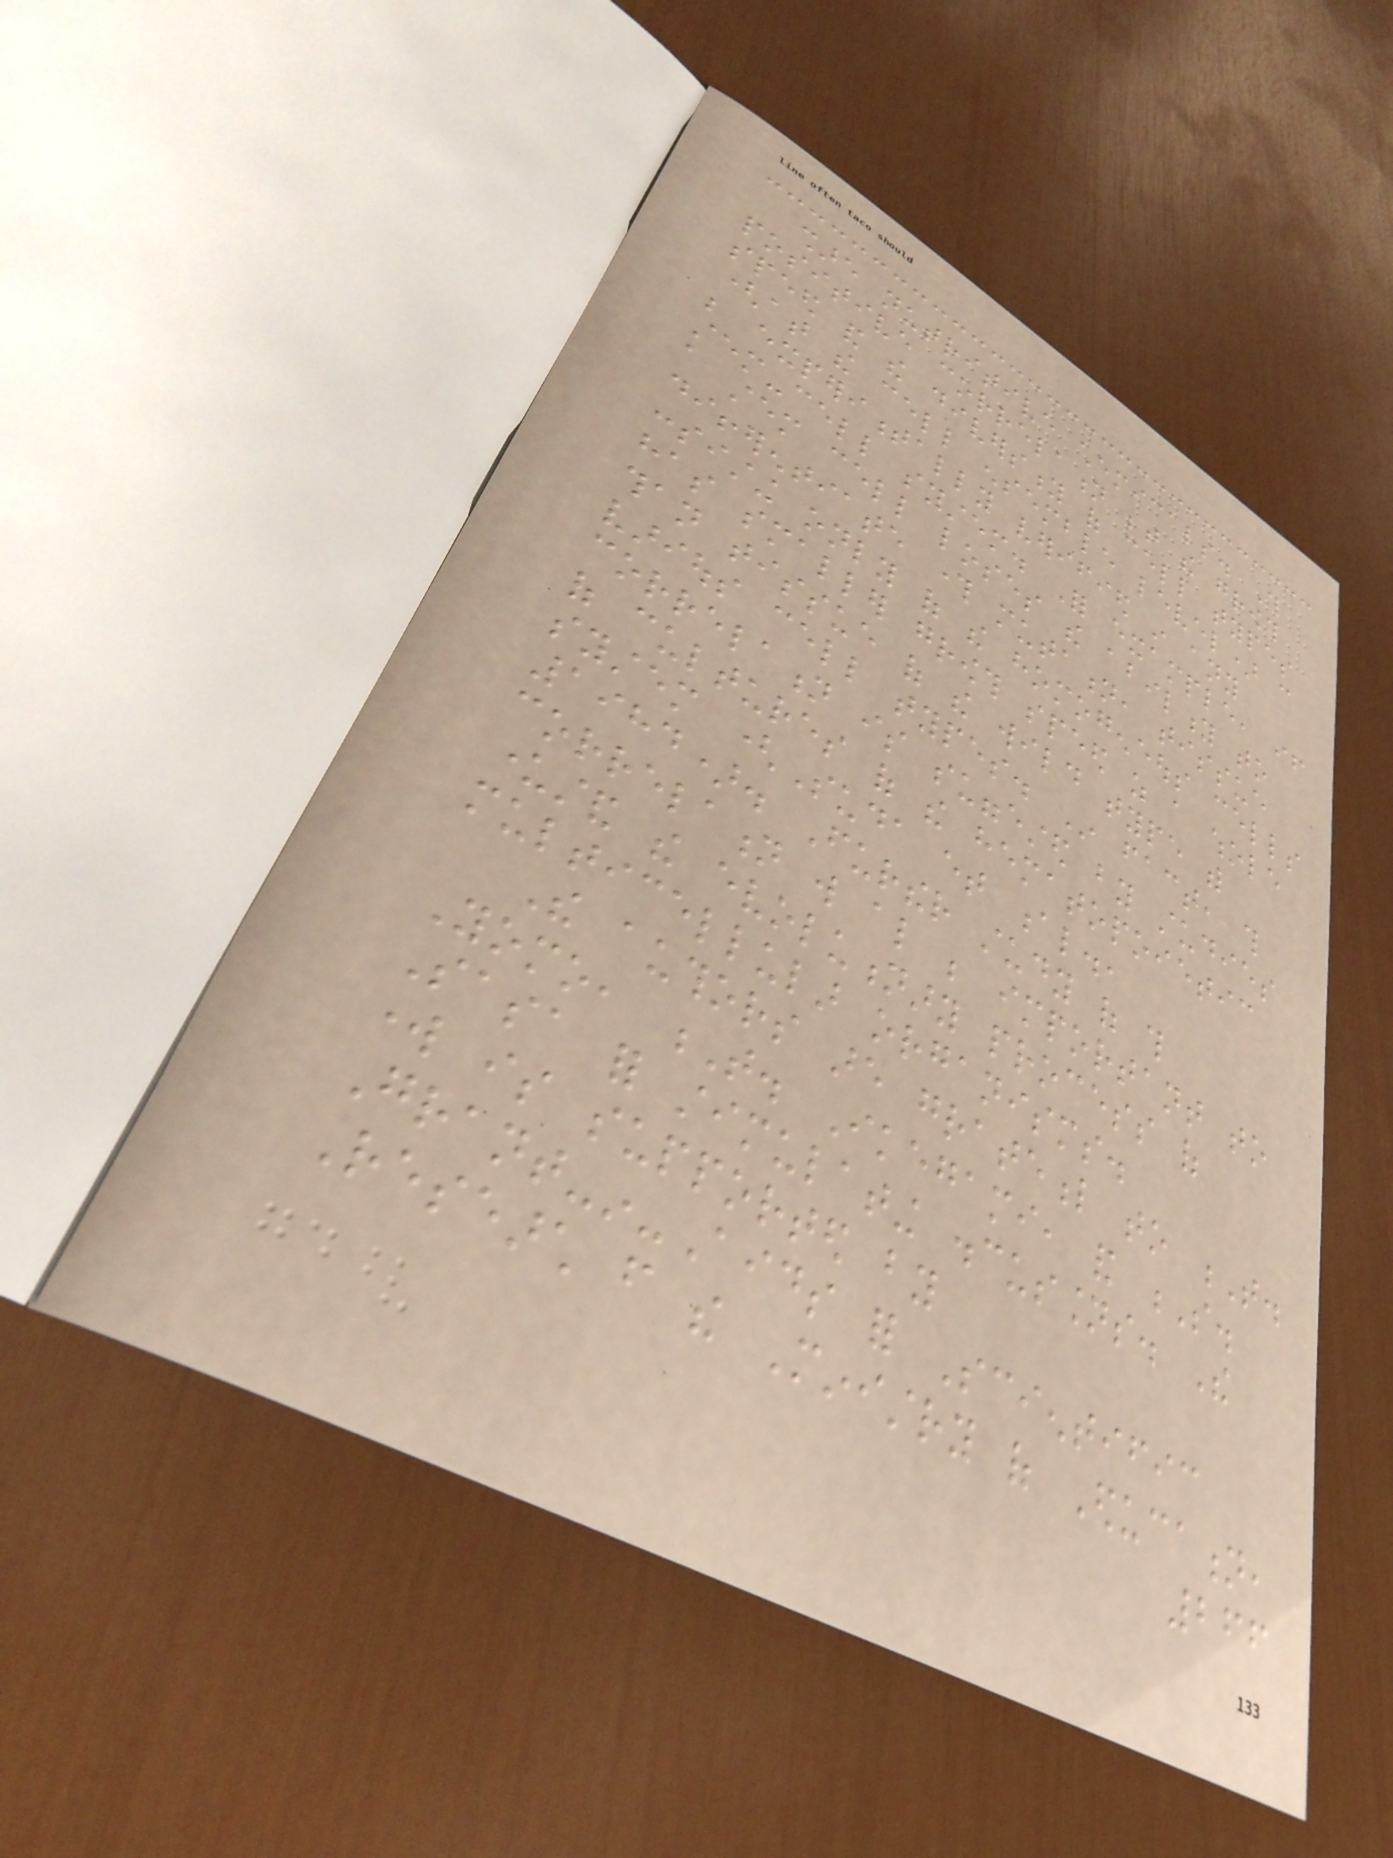share nutritive chemicals. This
positive correlation between the growth
speed and the diversity of cell types
(at the cell ensemble level) can
be experimentally verified in any
stem-cell system. For example, if
a stem cell loses the ability to
differentiate through mutation, tissue
consisting only of the homogeneous cells
has smaller growth speed as a whole
than tissue of the wild type with
various cell types. In fact, this
correlation is suggested by studies
of cultures of the hematopoietic
system (Suda et al.,
1984). Further study of this
correlation will also be important to
understand the evolutionary process of
multicellular organisms.
The authors are grateful to T.
Yomo, T. Ikegami, and S.
Sasa for stimulating discussions. The
work is supported by
Grant-in-Aids for Scientific
Research from the Ministry of Education,
266
